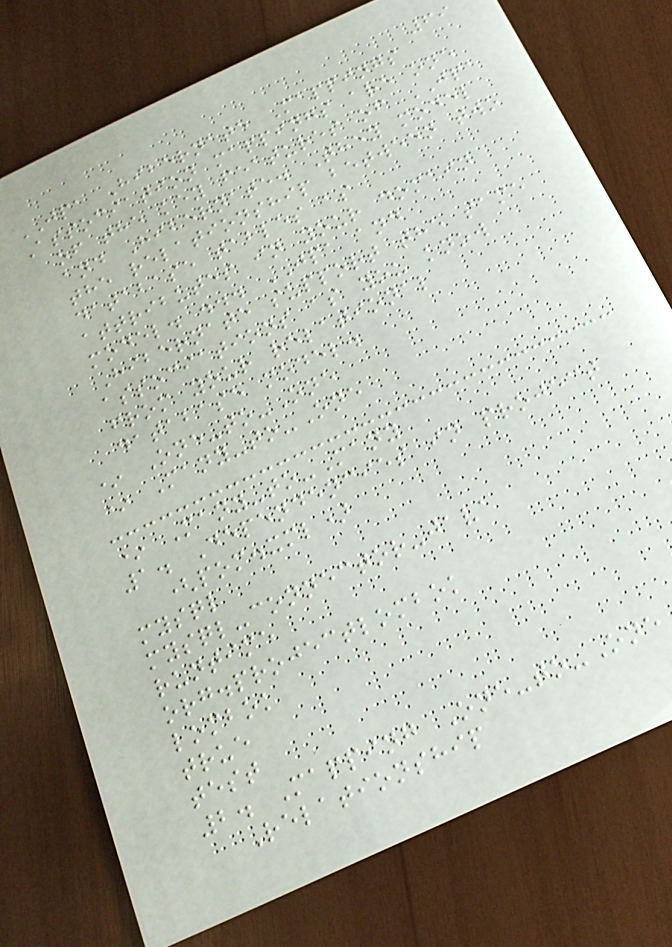69
JPA Hibernate Mappings
Association mappings are one
of the key features of JPA
and Hibernate. They model
the relationship between two
database tables as
attributes in your domain
model. ... JPA and
Hibernate support the same
associations as you know
from your relational
database model.
* One-to-One
* Many-to-One
* Many-to-Many
1. Dependencies in project
(pom.xml)
mysql
mysql-connector-java
runtime
org.projectlombok
lombok
true
test
2. Mapping One-to-One
Relationship
